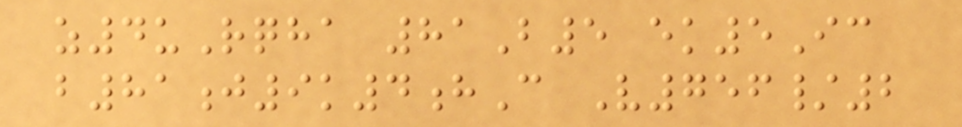z4uRqha 81B5 ek5Ic
b81j9k4hC V756/2
